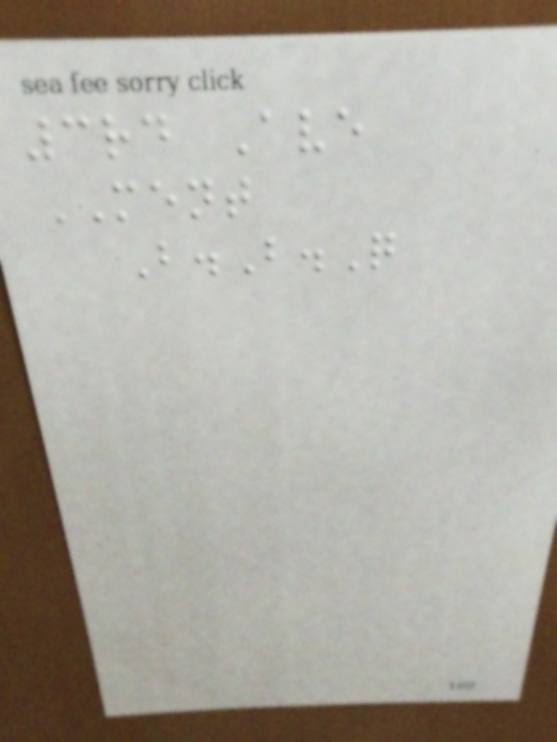3rd Ave
MENT
B.B.Q
